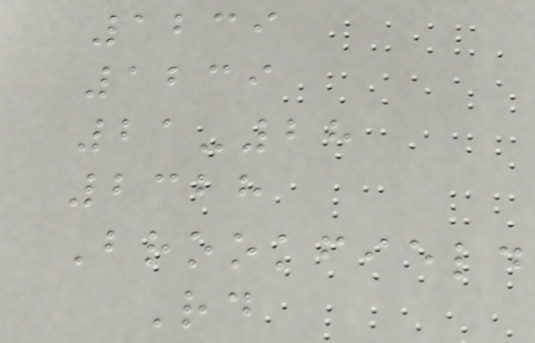1239
1239
21-28
2328
Brookfield
Rd
